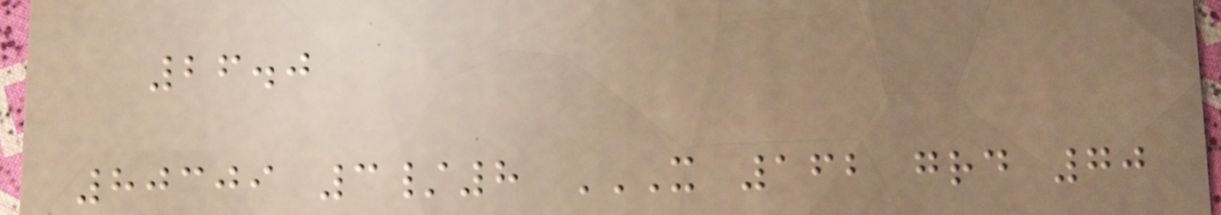26.0
80309 3/8 X 162 GRD 70
